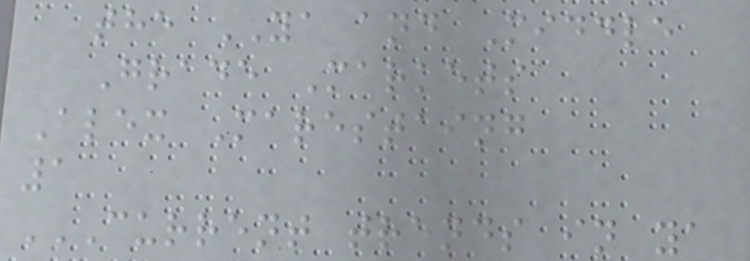the YA and Middle
Grade Markets
Alex Marestaing
1
CURRENT TRENDS IN YA
